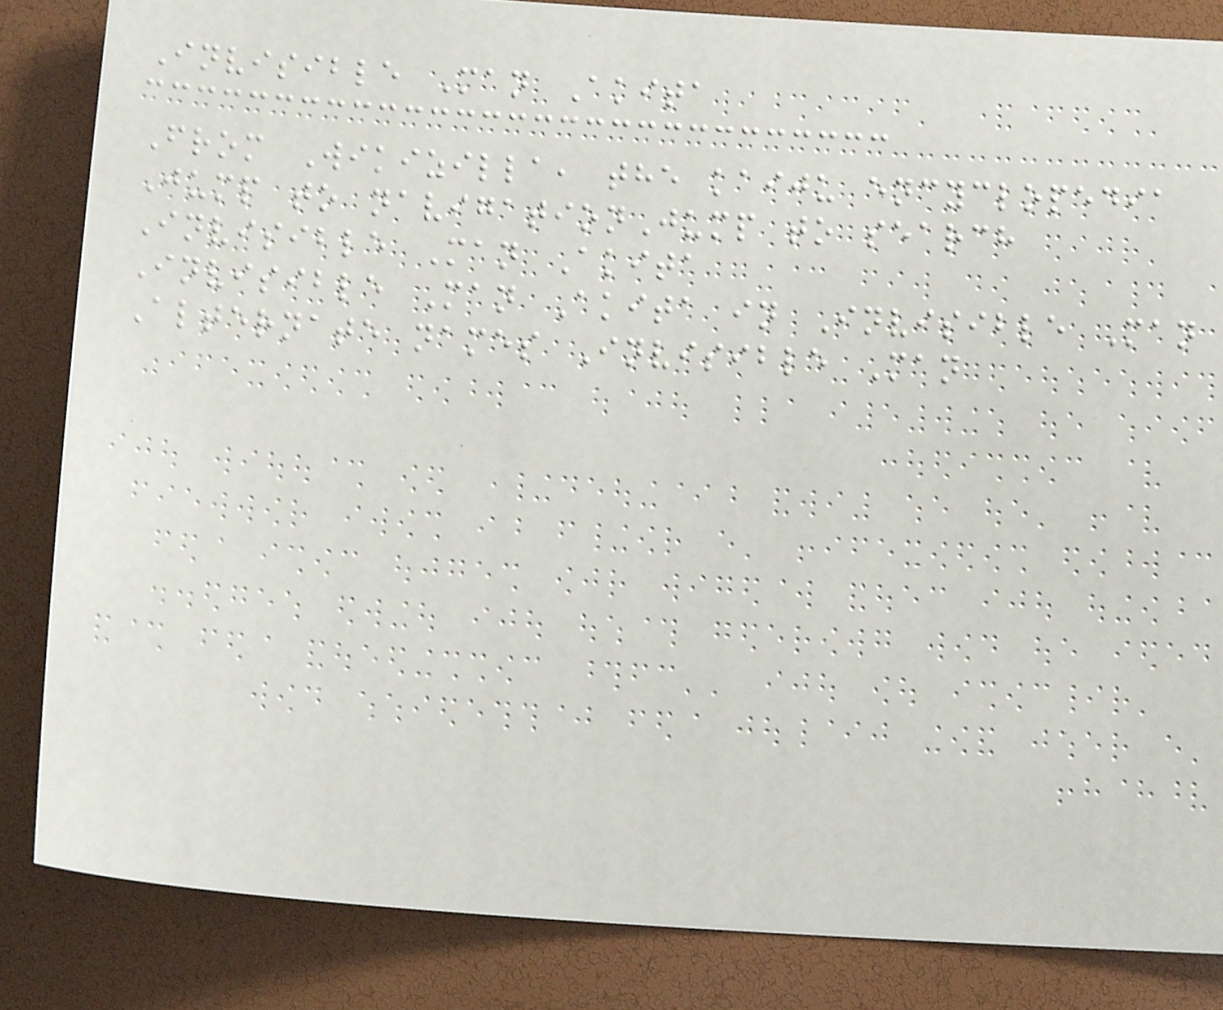Invisible Man Akita
From Wikizilla, the kaiju encyclopedia
Jump to navigationJump to search
Invisible Man Akita
Invisible Man Akita in Invisible Man
Alternate names Invisible Man
